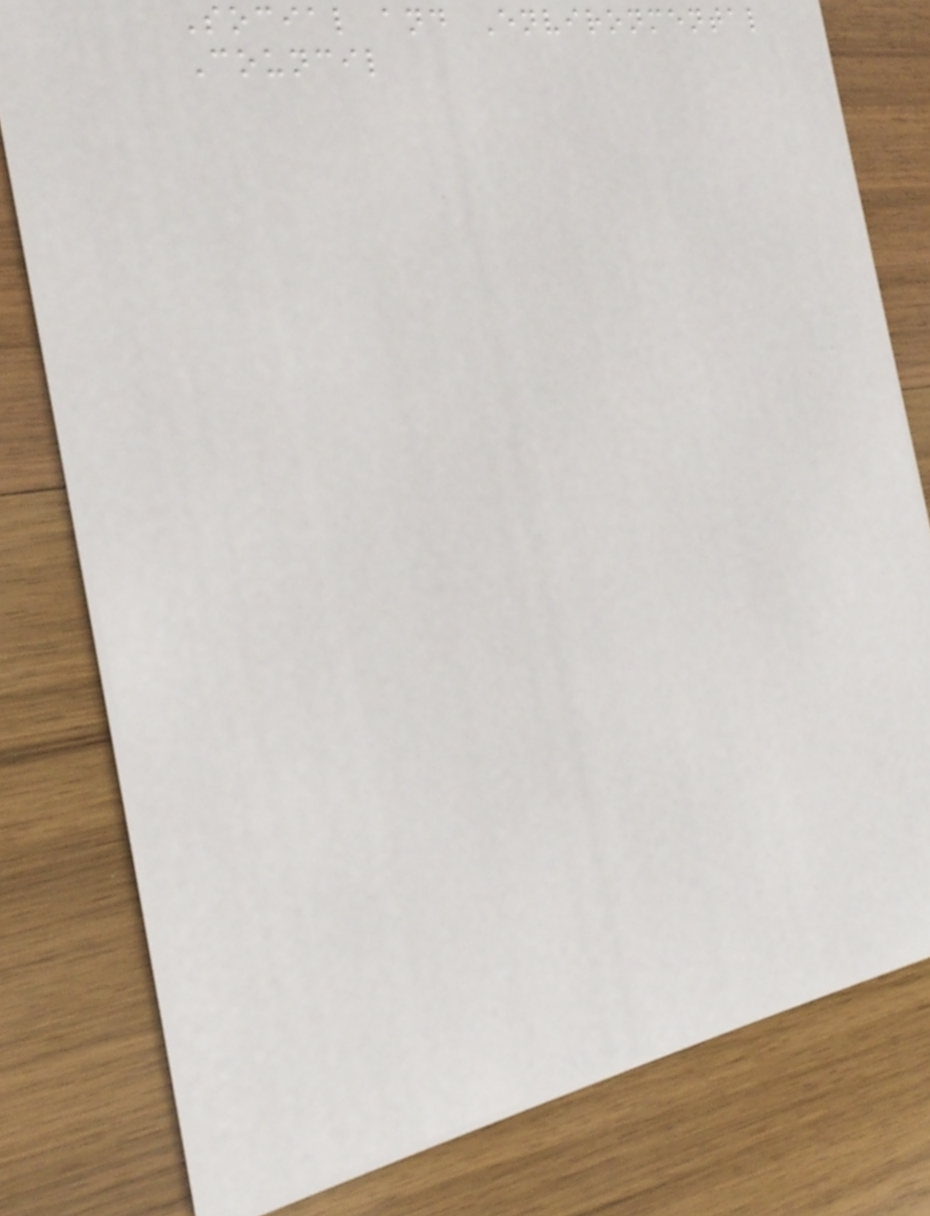Social and Environmental
Council
